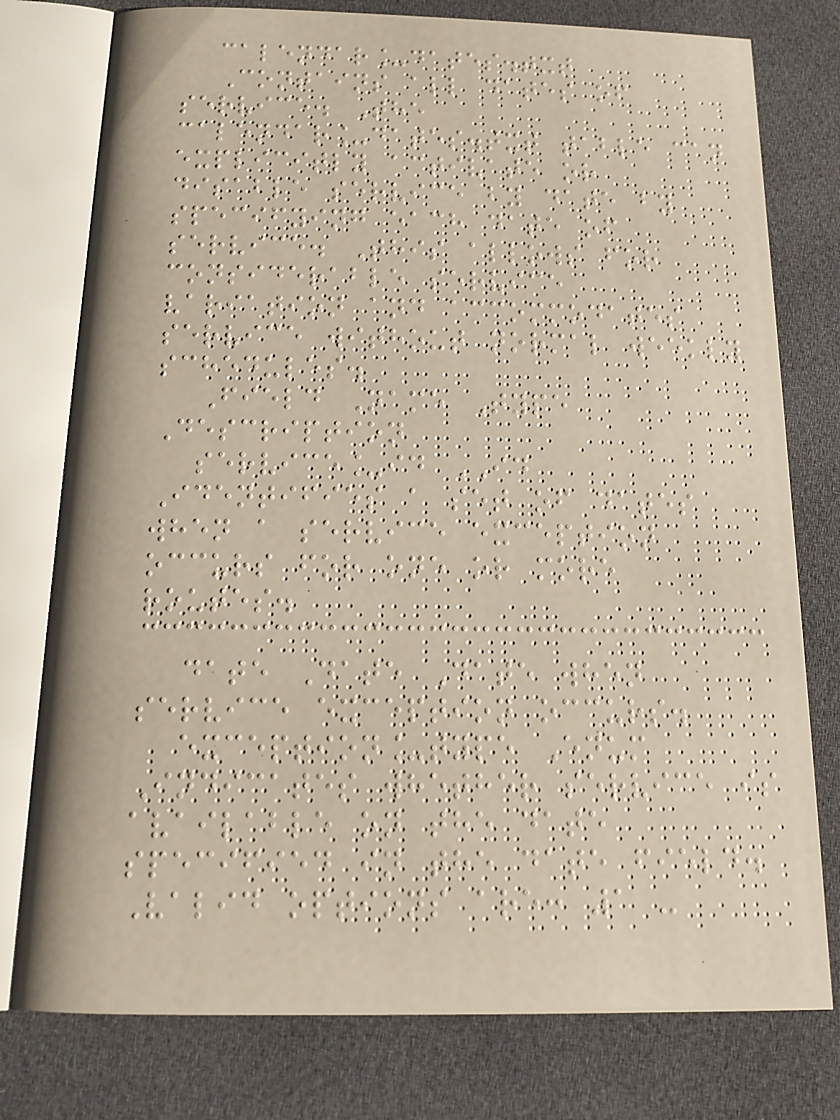calendar_dates.txt
Contains all dates of
service. The
calendar_dates.txt table can
explicitly activate or
disable service by date by
specifying each date of
service. This allows for
considerable service
variation and accommodates
service without normal weekly
schedules.
Field Name Type
Description
service_id ID
Identifies a set of dates
when a service exception
occurs for one or more
routes.
date Date Date when
service exception occurs.
exception_type Enum
Indicates whether service is
available on the date
specified in the date field.
Valid options are: 1 -
